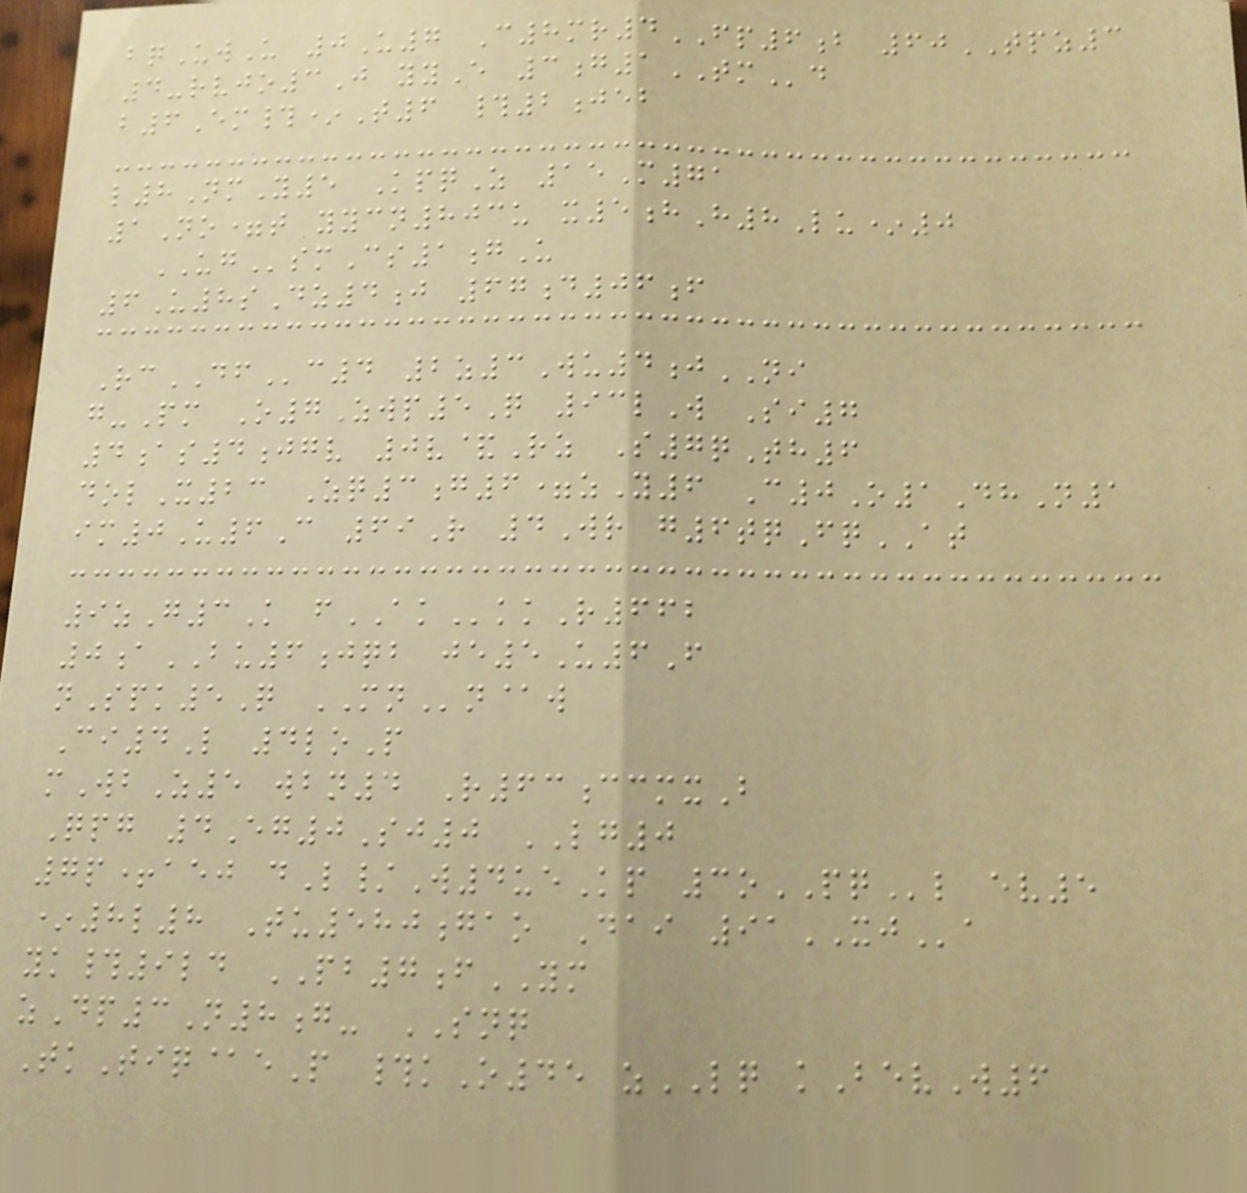bqUwU 0U7 C8mr4FP6b 60TPZ3
4-rvjo3J yyE 3g1TMd
b6Em#*T6 #2jeb
l8NmY5 KpqZ 15M71
1No=t yycn803u x5hH8Lu*0
UGsmCs1gU
6U8sDz4j 67d06f
RcDFc4 2z3Wu4jNI
g-Pm O7Zwp5Q 93lW Si7
4as4jgv 0v&Rz S7qTh6
dolX23 Zq3g6=zY6 C0O1DhN1
im0U6C 69R 4Wr g6tqFqAT
9zG3K fAKkkR662
0aBU6jqb je5U6F
nSpk5Q MNn@w
Ci4L 4loP
mWbZ5 wbn4 R63ccmxB
Qpg 4Eg0Sj0 LG0
7p+aej dL/W4ueKp 3oPQl ev5
*8l8 Tu580gao Dai 91XJa
yk#9ld PB7fYM
zDp3N8g- SNQ
TkTiq@eP #kO45 zLQ kBevW6
